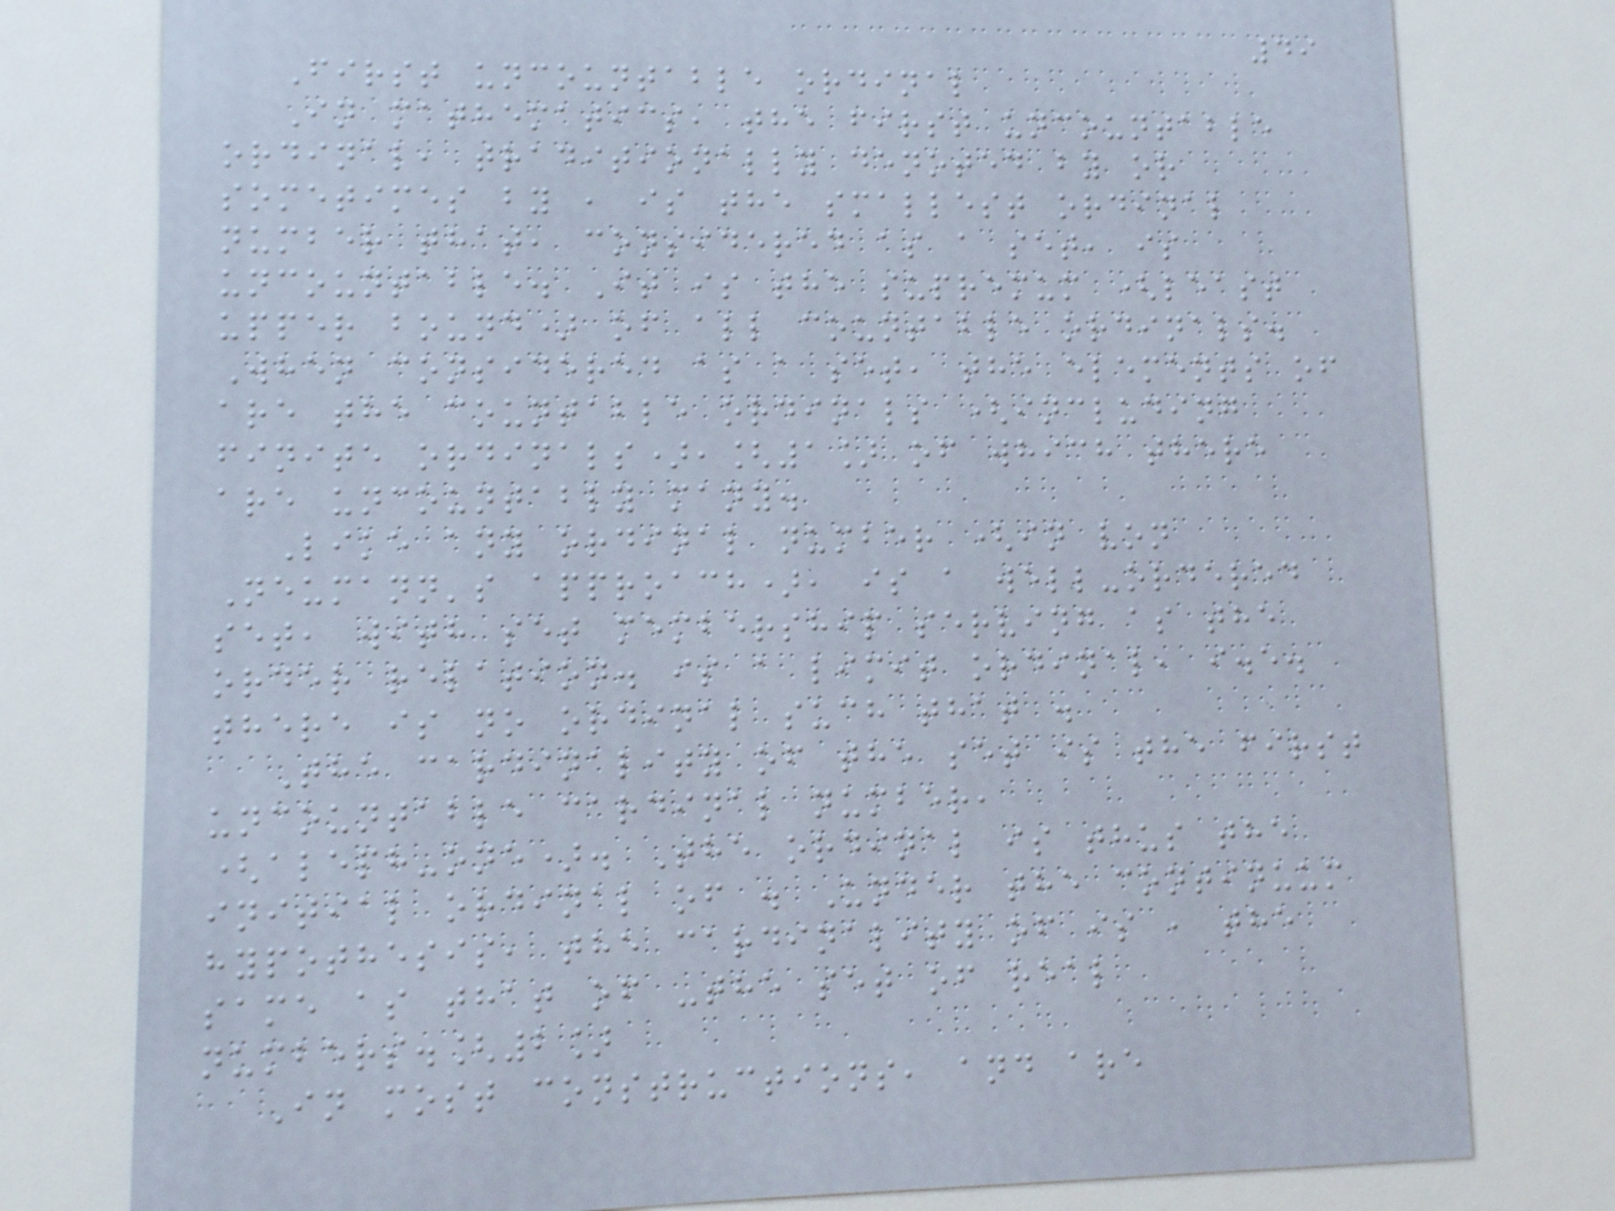49
First uncountable ordinal
In mathematics, the first uncountable
ordinal, traditionally denoted by or
sometimes by , is the smallest ordinal
number that, considered as a set, is
uncountable. It is the supremum (least
upper bound) of all countable ordinals.
When considered as a set, the elements of
are the countable ordinals (including
finite ordinals),[1] of which there
are uncountably many.
Like any ordinal number (in von
Neumann's approach), is a well-ordered
set, with set membership serving as the
order relation. is a limit ordinal, i.e.
there is no ordinal such that .
The cardinality of the set is the first
uncountable cardinal number,
(aleph-one). The ordinal is thus the
initial ordinal of . Under the continuum
hypothesis, the cardinality of is , the
same as that of -the set of real
numbers.[2]
In most constructions, and are
